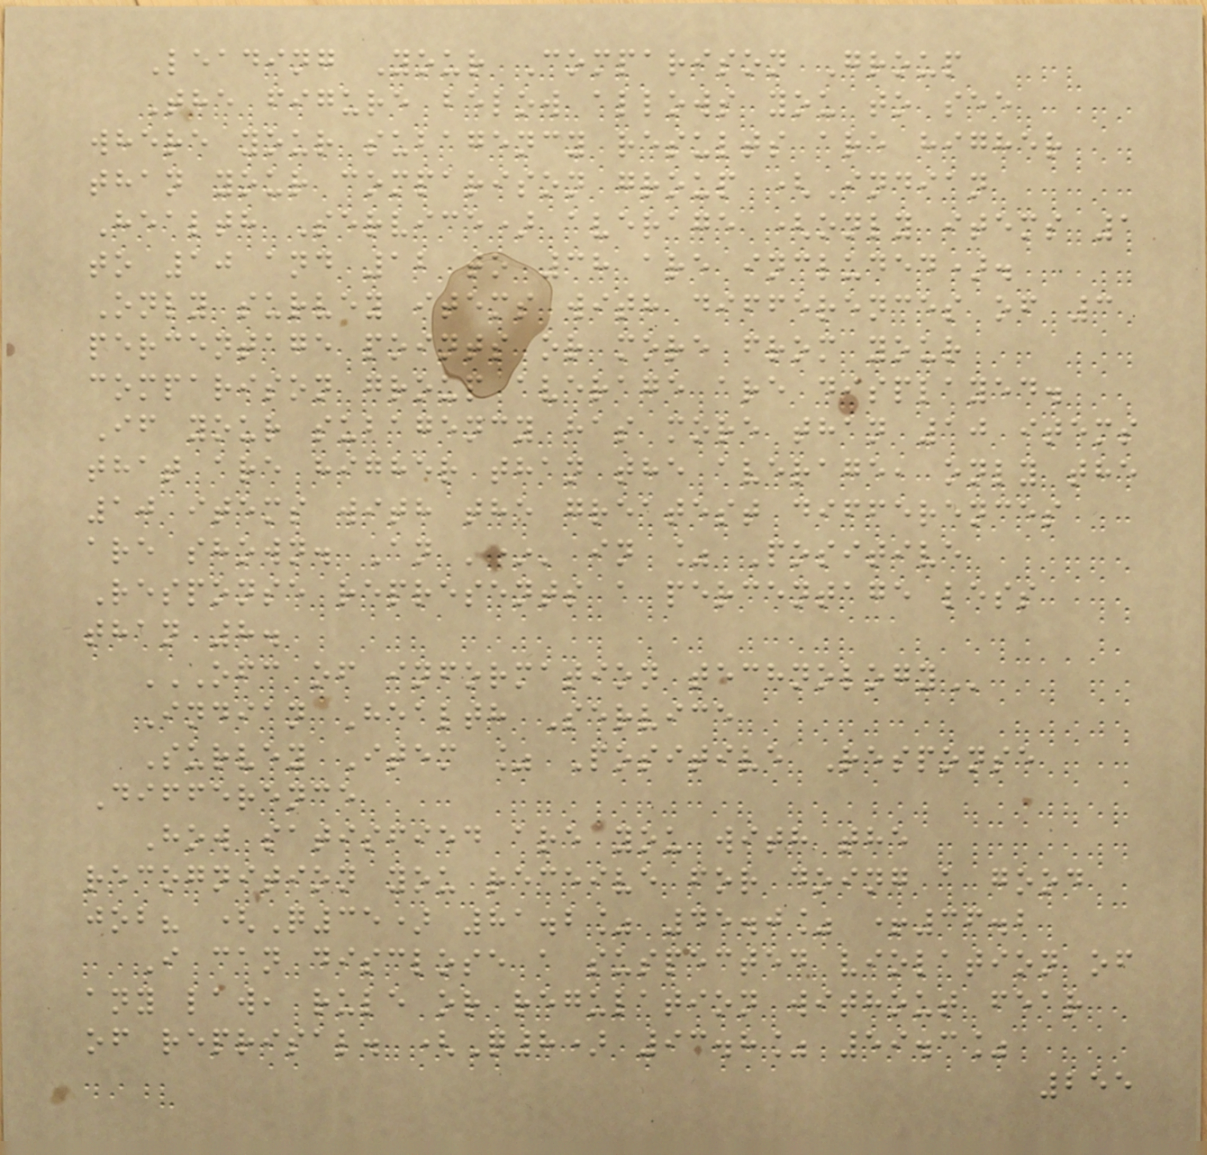Leading Your Comparison Group
The figure below allows you to see
where your subagency results are higher
than your comparison group (Indian
Health Service) average (only items 1
to 10 and 12 to 38 are included).
Only survey items with differences of 3
percentage points or more from your
comparison group average are displayed.
If your subagency has more than 10 items
that are higher than the average, only the
10 items with the greatest differences
are shown. An '*' in % Positive
Response represents a percentage less
than 8.
OFC OF INFORMATION TECHNOLOGY
Indian Health Service
Survey Item % Positive Response
Difference
How satisfied are you with the
recognition you receive for doing a good
job? (Q35) 81.2% 45.0% +36.2
I can disclose a suspected violation of
any law, rule or regulation without fear
of reprisal. (Q8) 93.8% 59.3%
255
